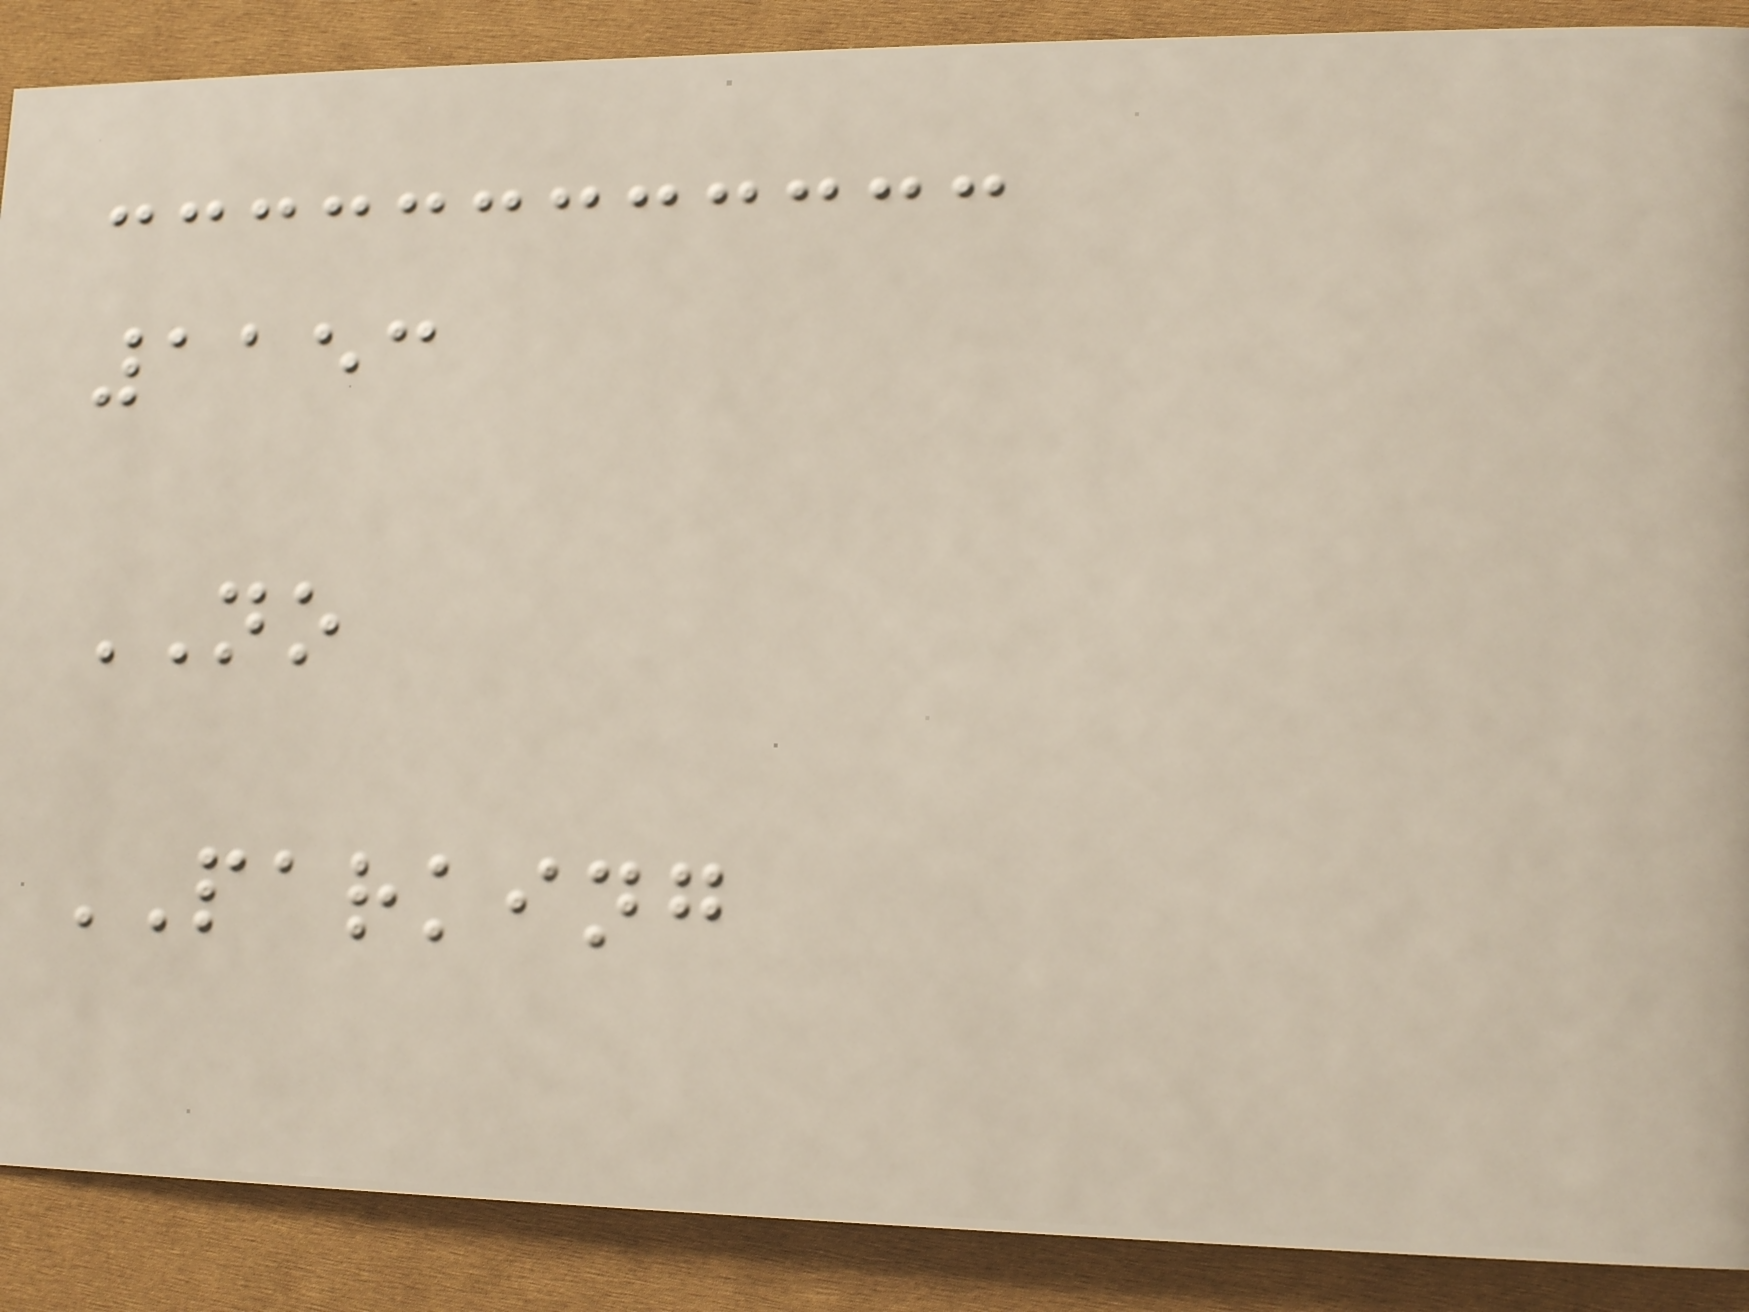1153
NO
PARKING
